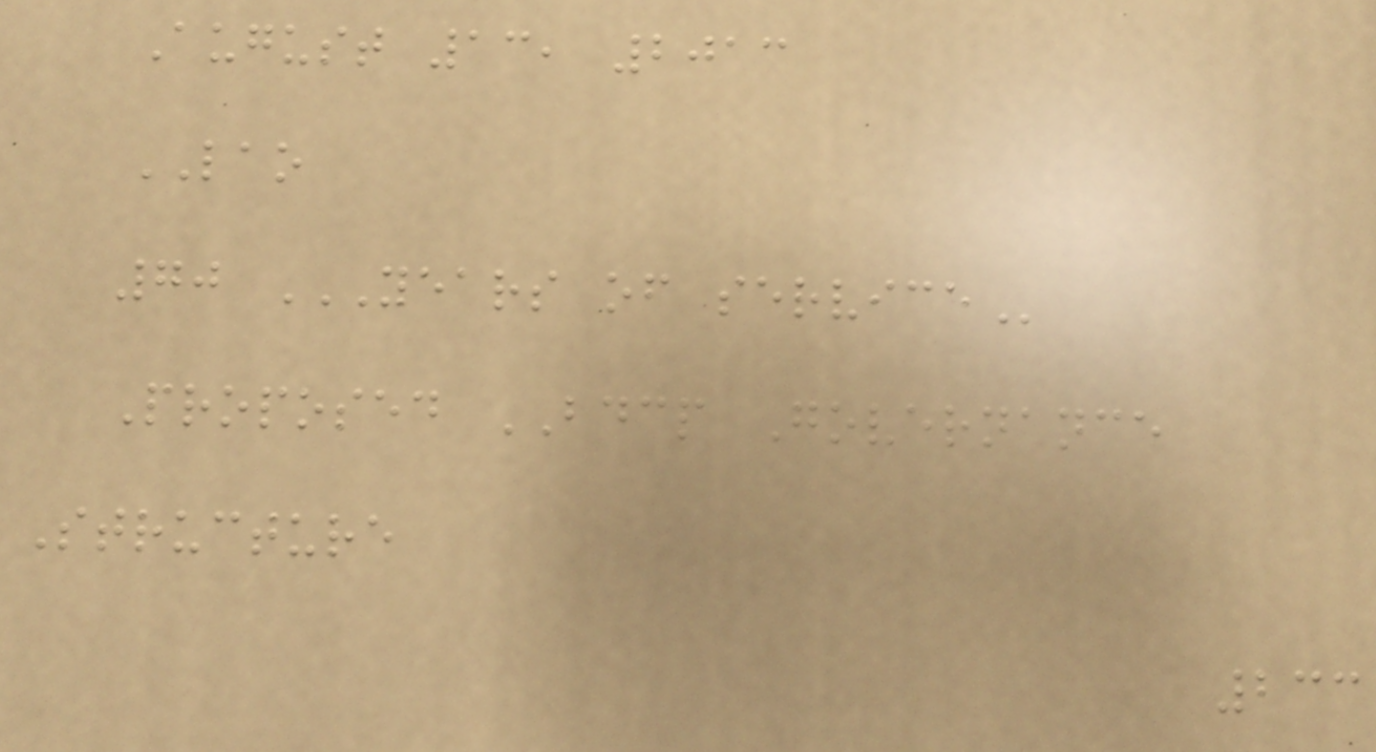August 13, 2013
LAO
70 YEARS OF SERVICE
Proposed BDCP Governance
Structure
233
